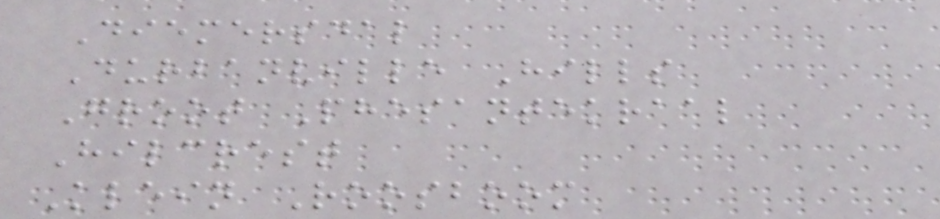Diemersdal
Durbanville Hills
Groot Phesantekraal
Hilcrest
Klein Roosboom
